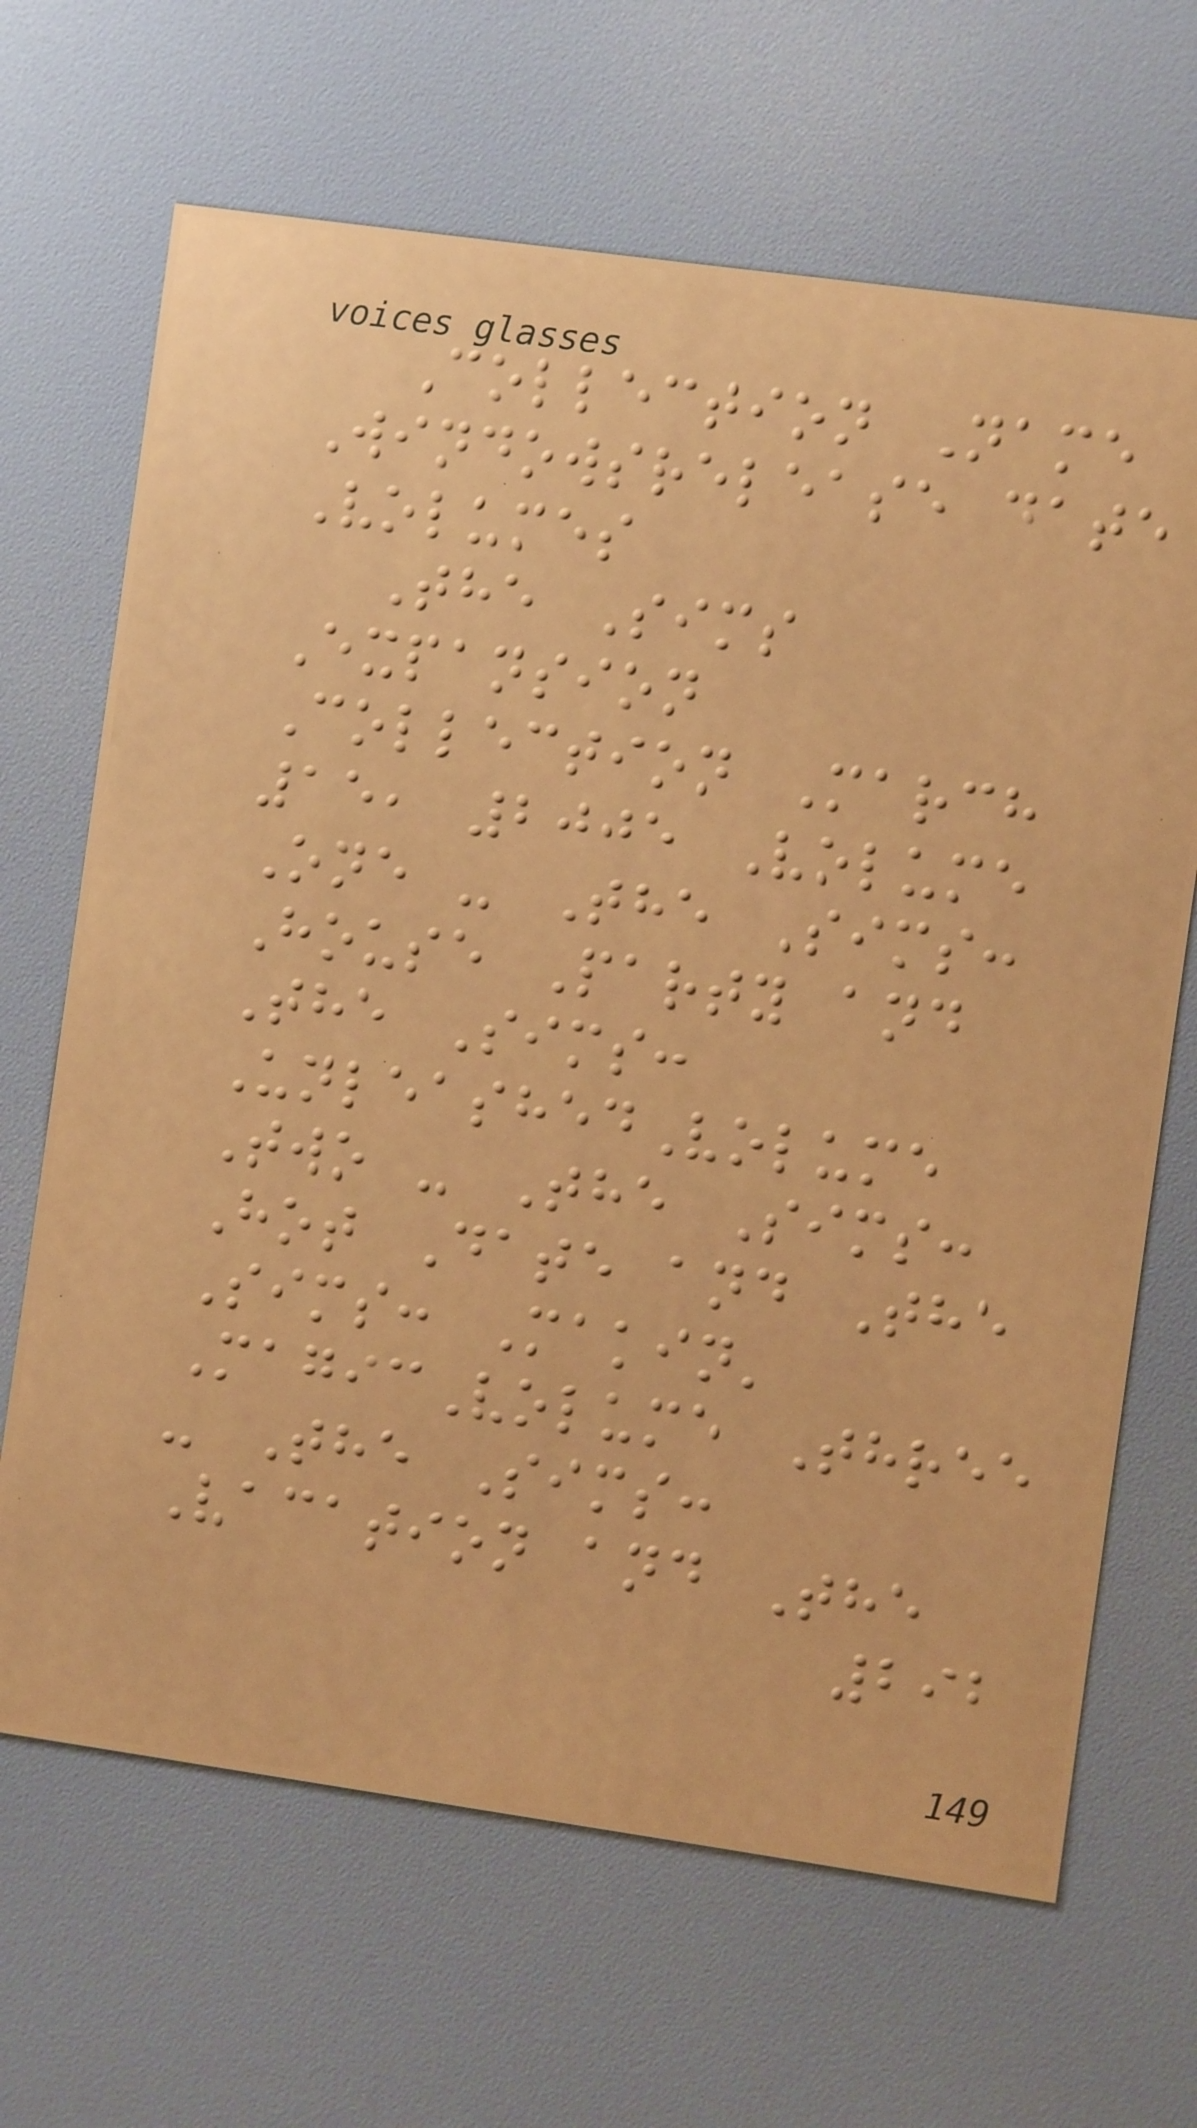Collection Name
Windowsrelease date
Volumes
The Sims
Expansion
Collection March
15, 2005 Volume
One - The Sims:
House Party and
The Sims:
UnleashedVolume
Two - The Sims:
Hot Date and The
Sims: Makin'
MagicVolume Three
- The Sims:
Vacation and The
292
